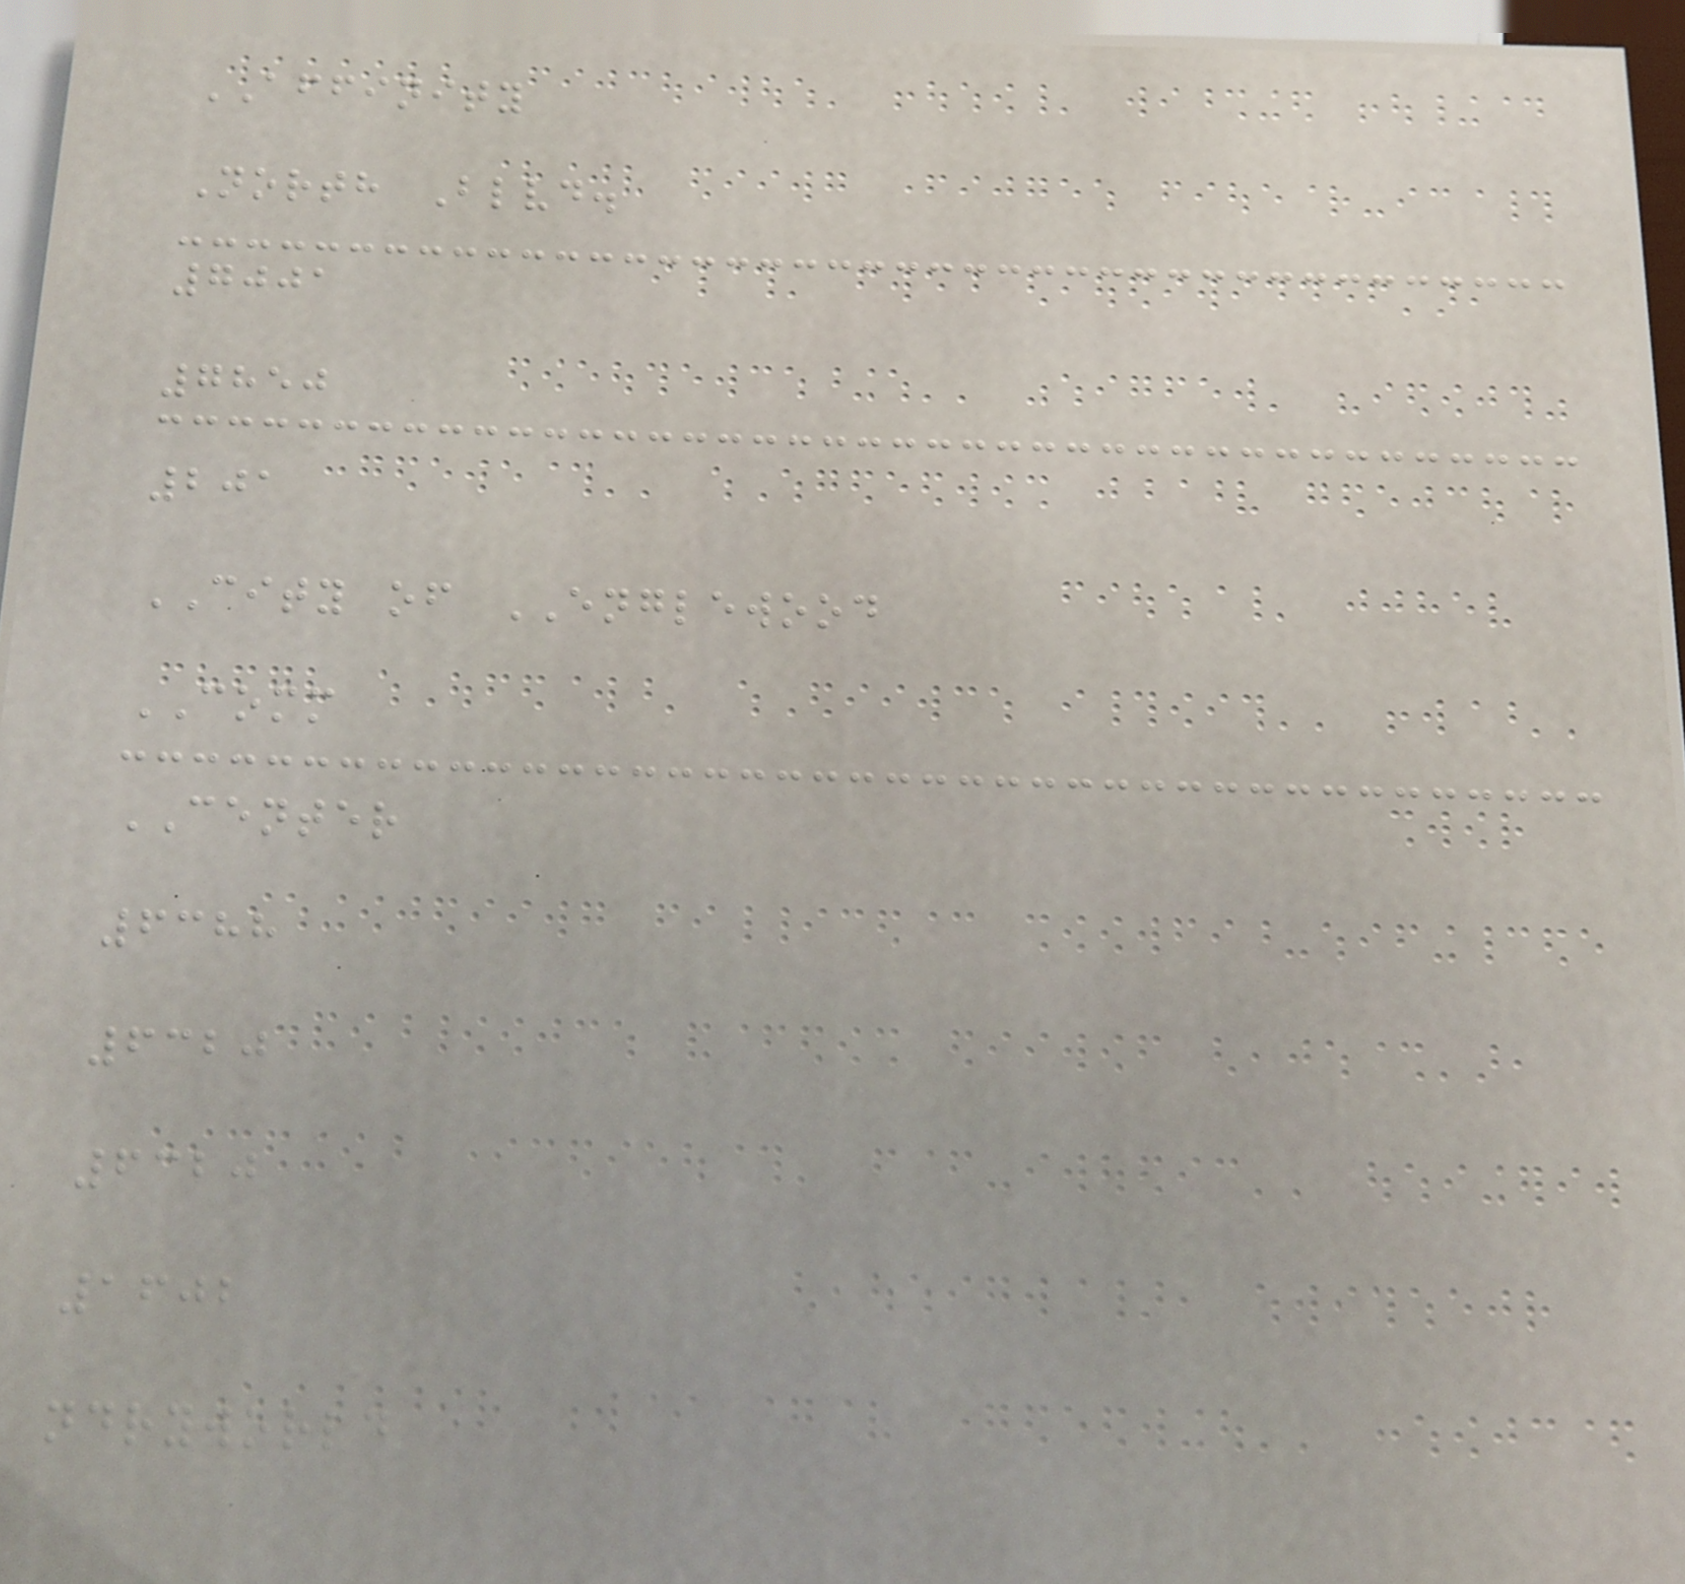AFFINITY
North Blvd.
7001
7850
201
CITY of ENGLEWOOD
COMM
CENTER
6388
6320
6320
1602
ndryworld
